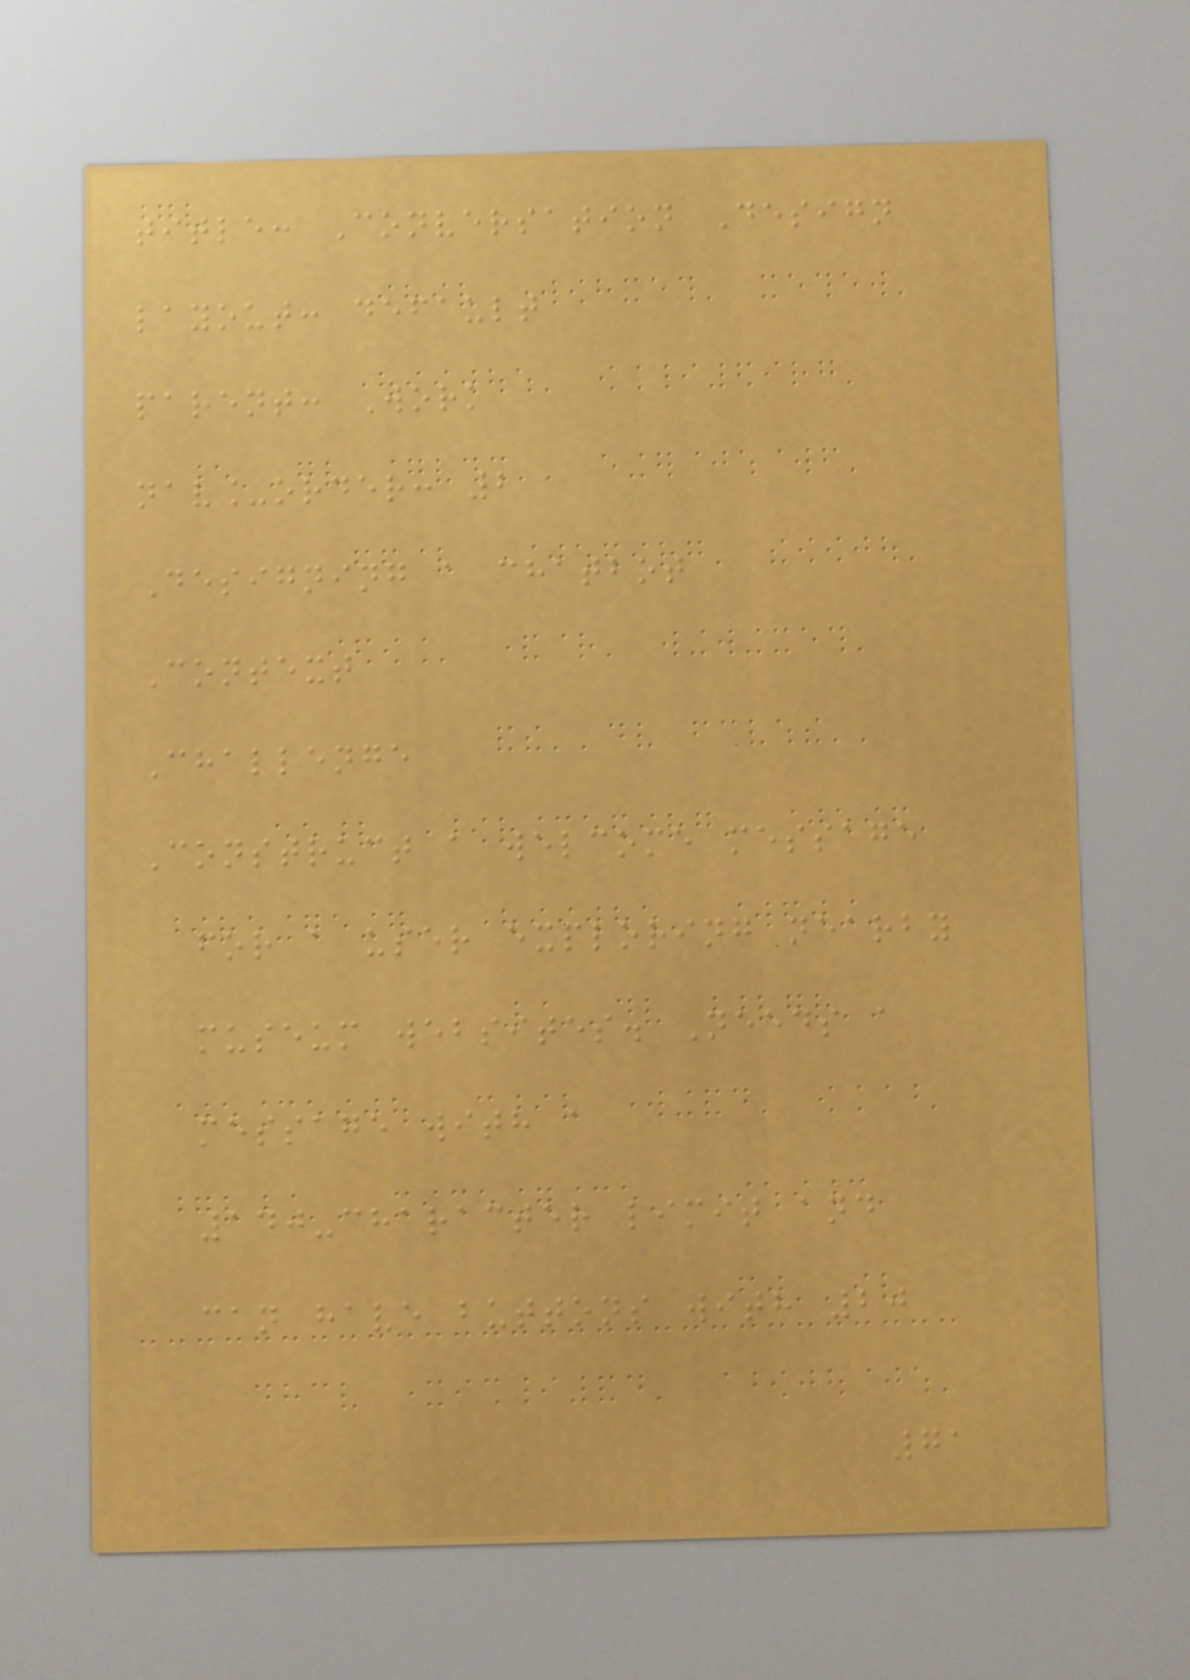title: Conversation Design
layout: default
parent: Work
nav_order: 2
Designing a chatbot
Context
Challenge
Construct a welcome message
for a user exploring nearby
museum websites. Needs a
message with a
140-character limit and
can have buttons with 20
71
